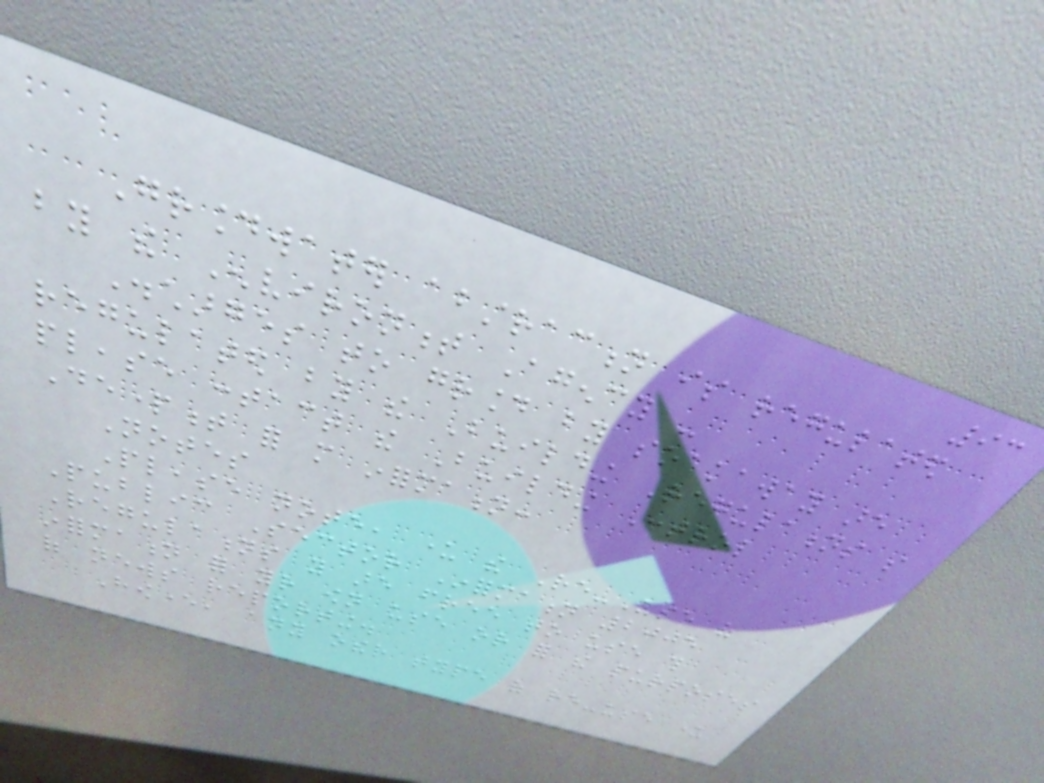93
Groundwater abstraction is regulated
by the Environment Agency -
Discharges to ground by soakaway are
regulated by the Building Regulations so
please contact the Building Control
Department for more information:
Notes
Please note, under the Re-Use of
Public Sector Information 2005
Regulations you are free to use this
information for your own use or for the purposes
of news reporting.
However, any other type of re-use under
